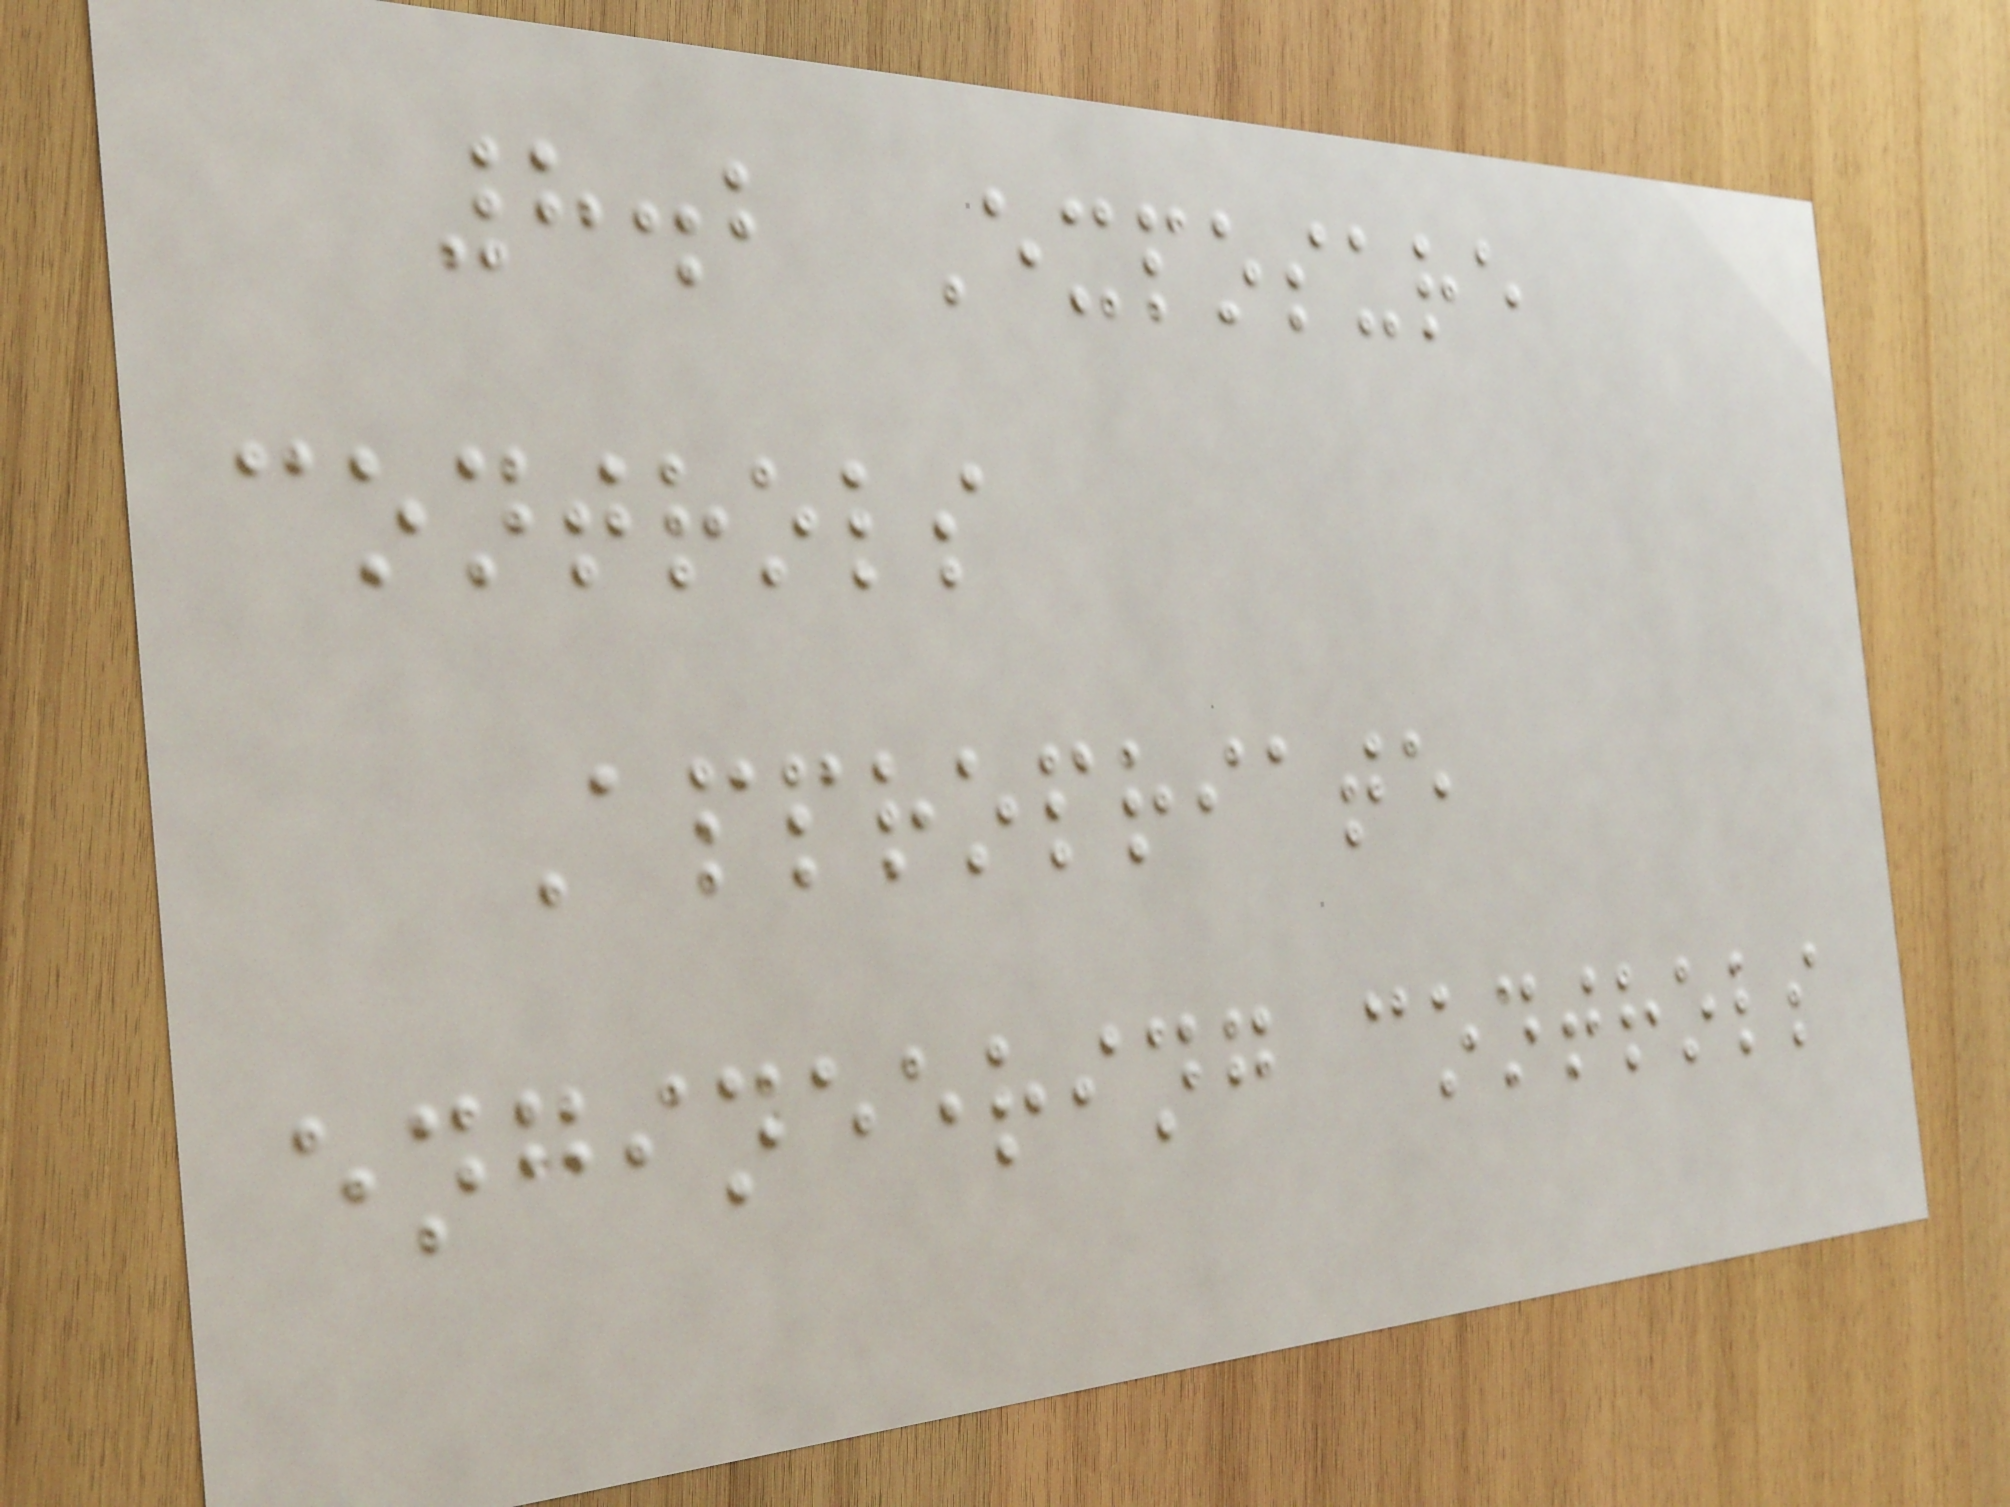8.2 Exposure
controls
Appropriate
engineering controls
